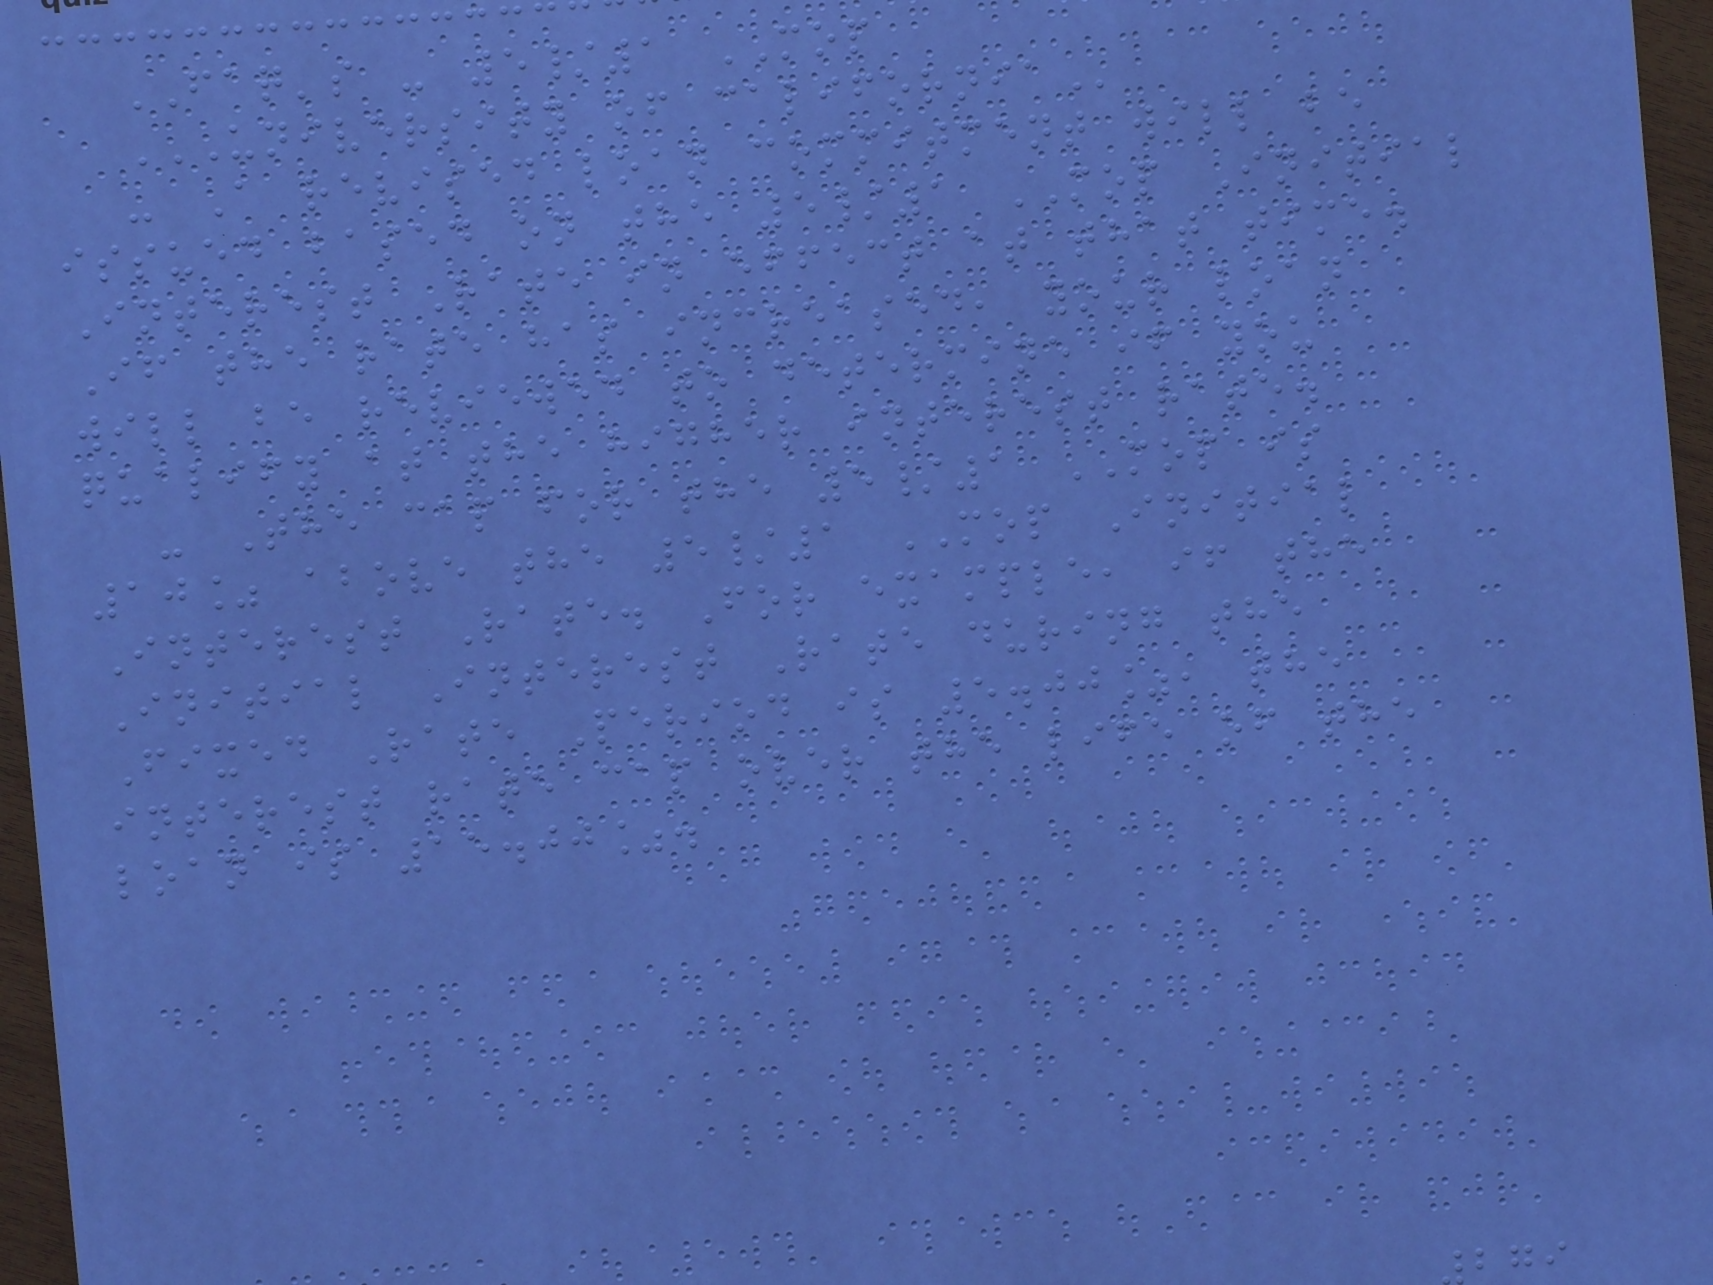FAQ's - 5/1 MOP
UNIVERSITY OF CALIFORNIA
- A revised loan commitment will be
issued based on the 5/1 MOP Initial
Interest Rate in effect at that time.
If the rate has increased, your loan
will be reviewed to determine if you
qualify at the higher interest rate.
- The cap for the 5/1 MOP is
10% above the 5/1 MOP Initial
Interest Rate. For example, if the
Initial Interest Rate during the
Fixed Rate Period is 5.00%, the
interest rate cap over the life of the
loan is 15.00%.
